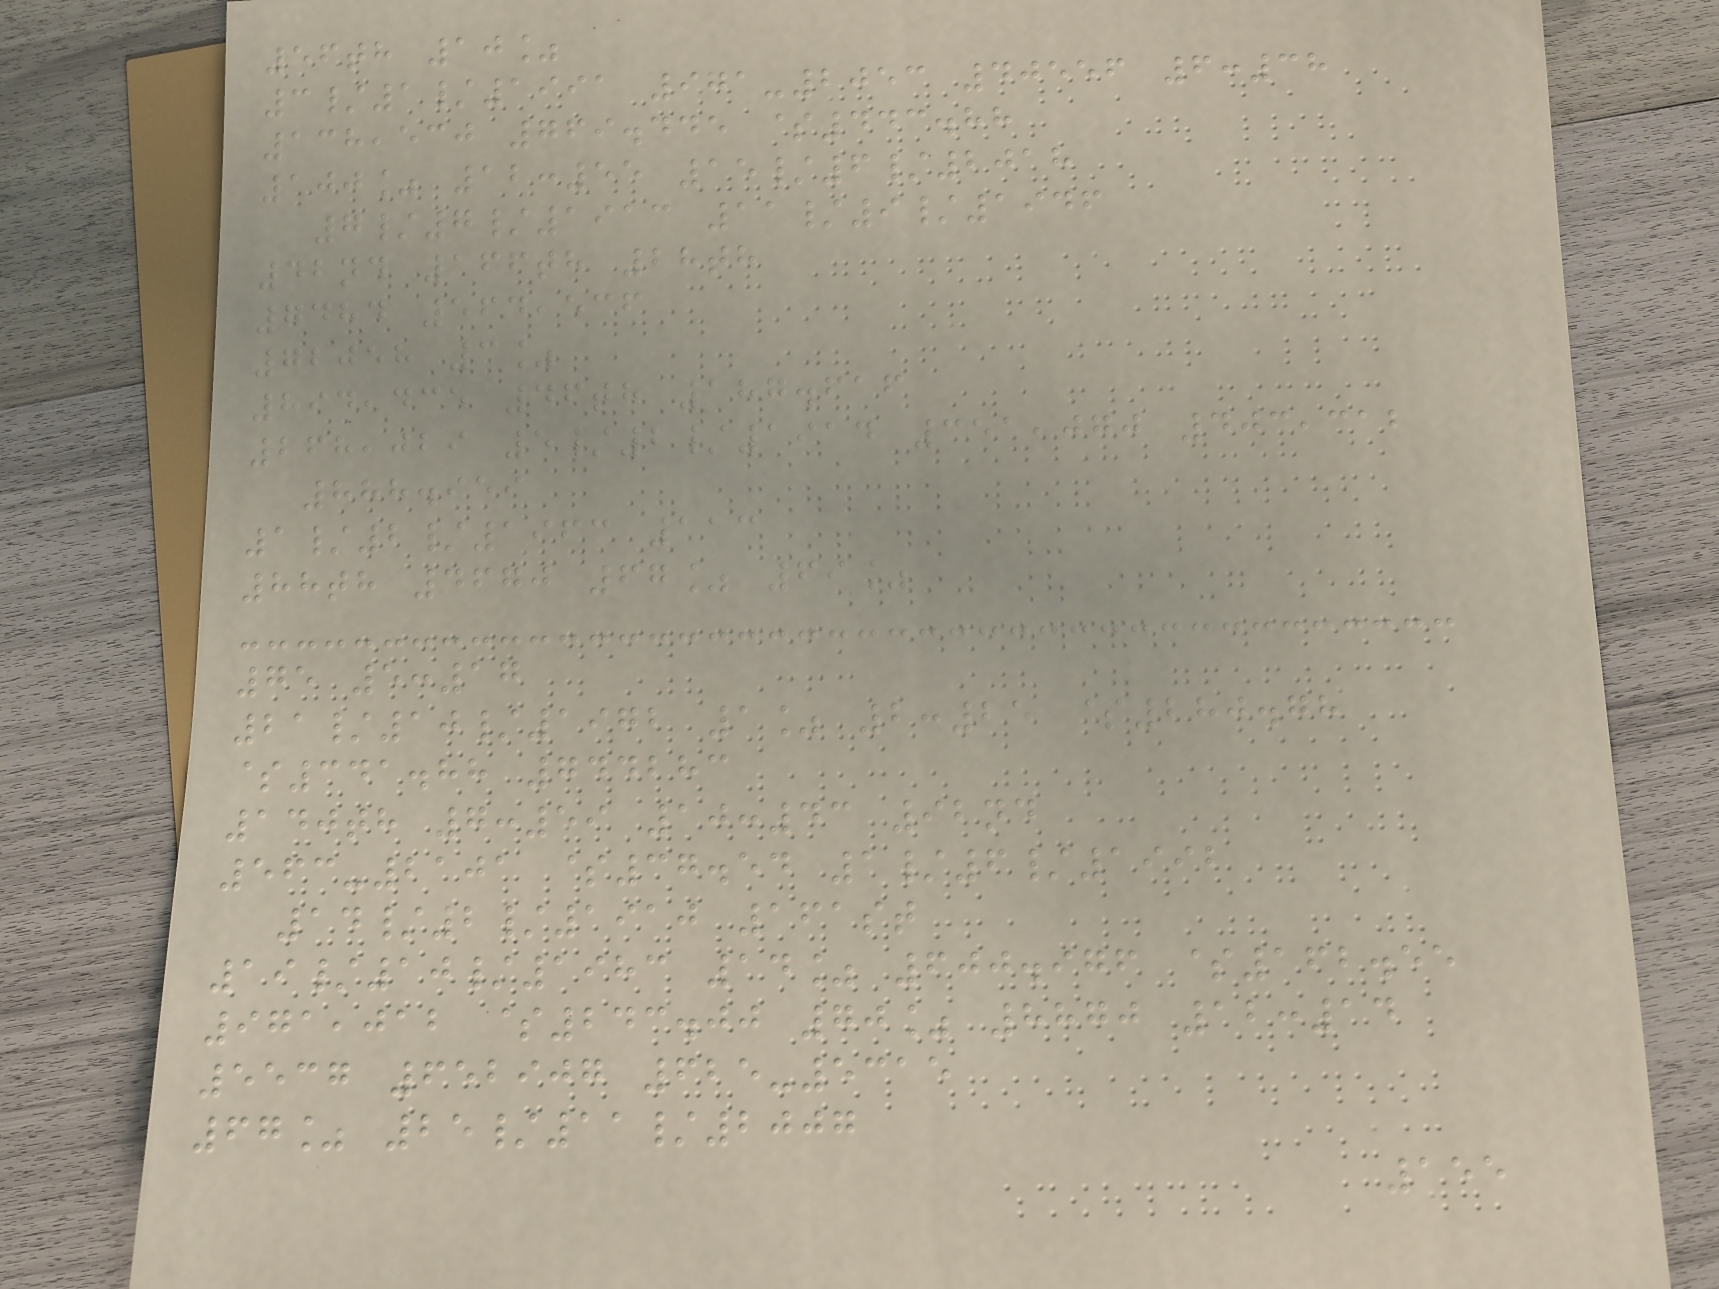56th 10%
3/1/1991 971-2053 40556 6:38
138,530 769.445 $443.88
100% 12:55 15/6/2018
7/7/1913 11/9/1946
42nd 166th 28th
7484 564,536
72058 3%
894,435 46th 187.616
268,029 5/2/1914 351,070 403,312
888.959
1/2/1963 113
88th 4670 67% 69%
75 5:17
21/10/1972 1% 2:25 $280.78
$341.88 744283
140th 7:59 10:43 92nd
563-2101 $37.54 1/6/1992
14/2/1910 161st
19/10/1983 14% 600.976 $162.55
971,012 $243.00 70% 8870 12:14
5537 652907 625-5315
67% 25/11/2007
155
